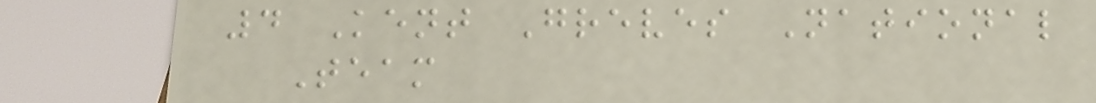4 Kent Greves National
Team
